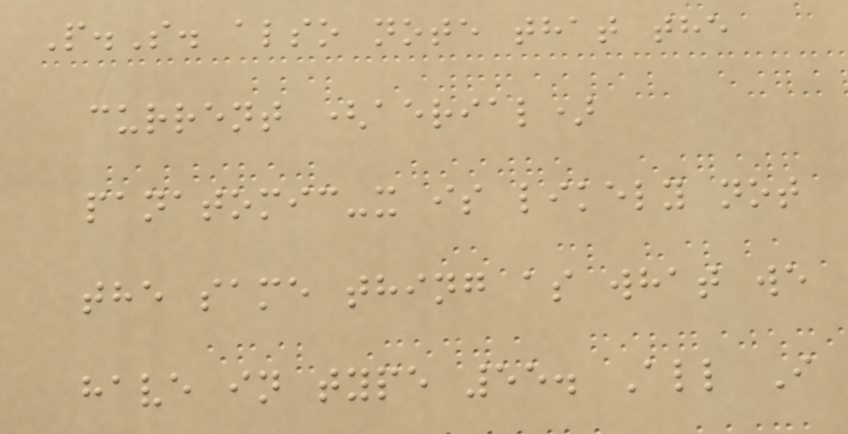P.S. also note that the
current (aerial)
panatomic-x is likely not
the same thing as what we
have in type 55. All I
